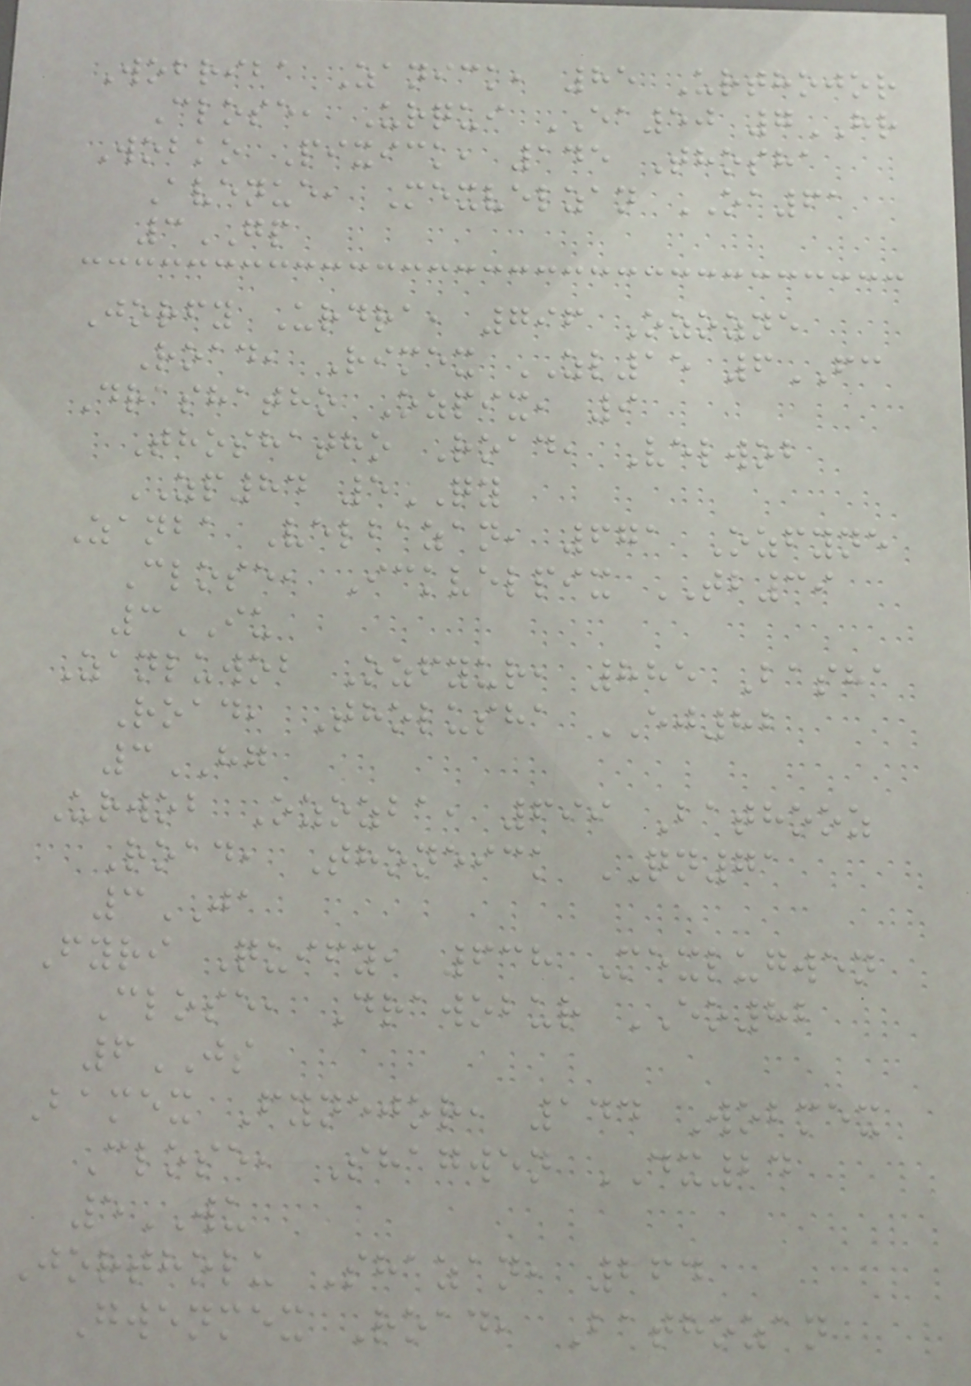Wobriba Zanick, 85 Urthojor
Close, Urqui EA50 7HR
Wobko Pixick, 145 Thosha
Avenue, Mexvelzan OA61
3GP
Jorfy Urdra, 796 Ozozne
Road, Rimex ZL15 6FC
Drashatho Ozpix, 9
Thoshatho Road, Velwob
ZP84 5QY
Zanba Velbazan, 671 Ozfyne
Close, Ickvelpix TB39
3IU
Zanluwob Ozfyur, 885 Basha
Road, Tholusha EJ82
3HG
Urwob Ozozba, 699 Bathooz
Road, Thoneick QN71
3JA
Fyri Quify, 638 Mexlugwen
Close, Drawobur EO82
6JS
Bamex Fynejor, 144 Wobmex
Close, Shagwen DX24
5WU
Jortholu Shazan, 264
Gwenmex Road, Bathozan
